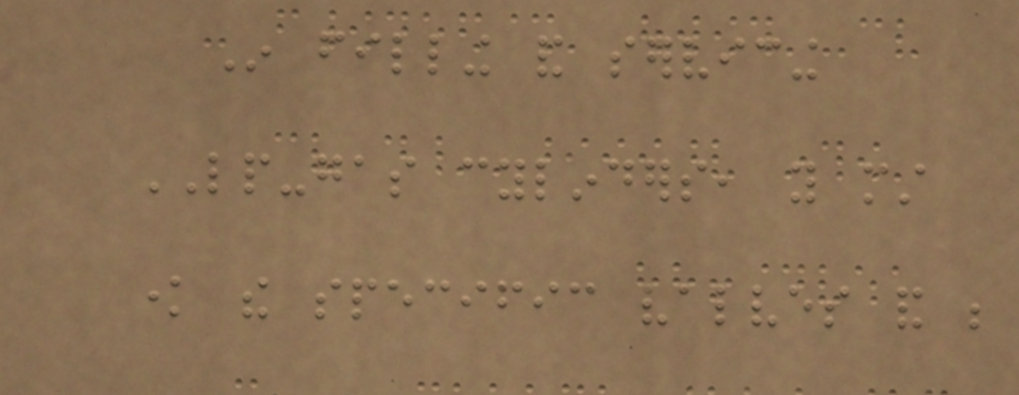In filling and servicing
LP-gas cylinders, you must
know the specific valves and be
